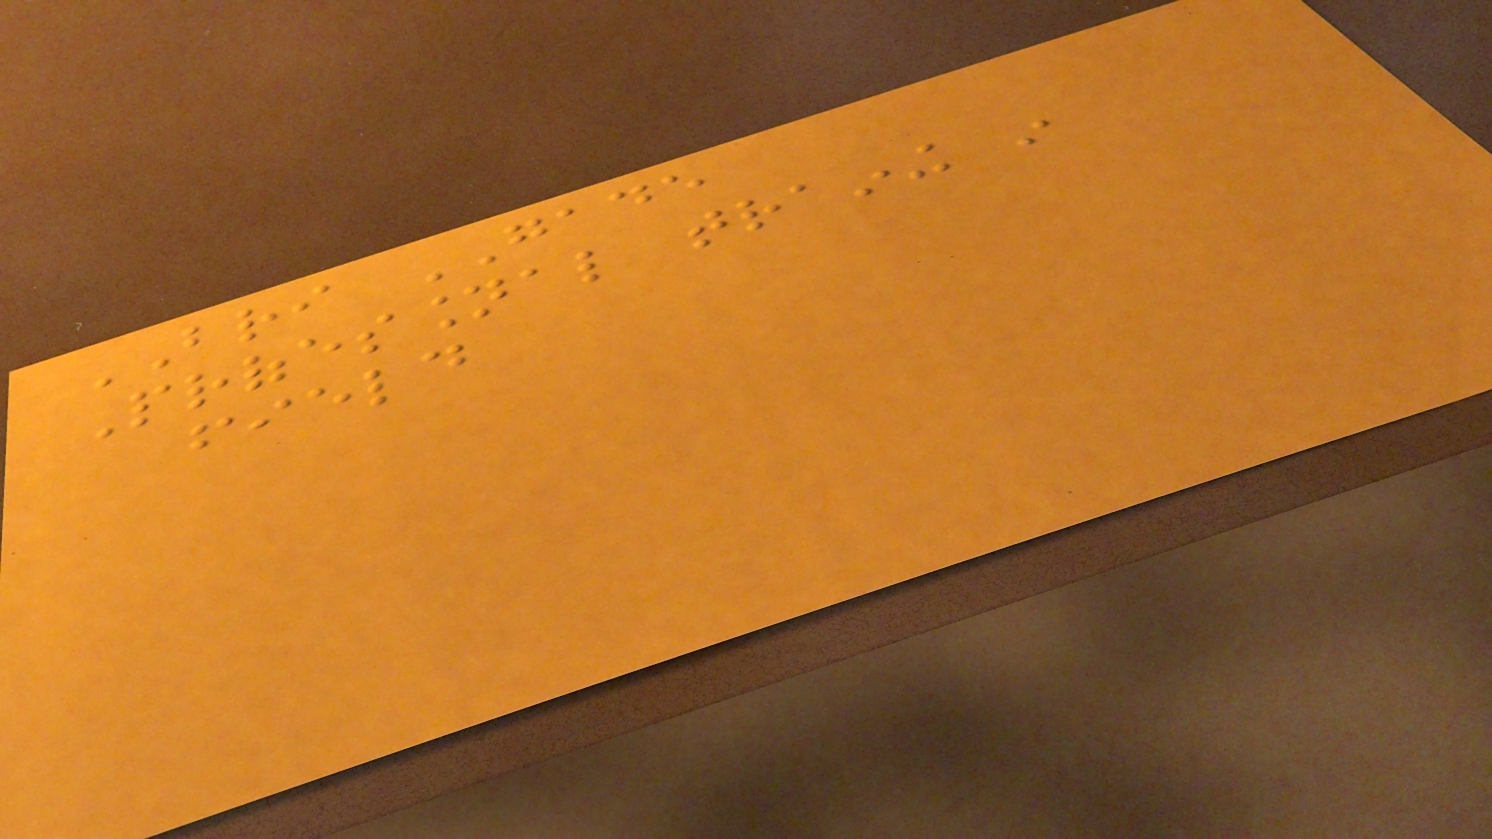BRI GADE
Professional training in
field
